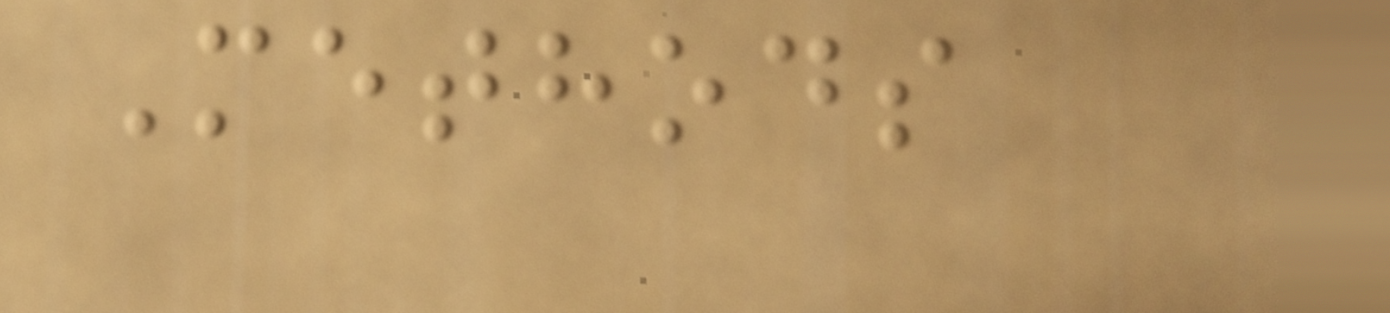Methods
